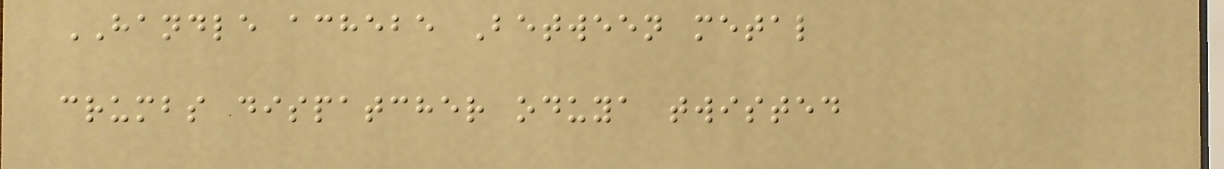HANDLE achebe Between metal
crumbs dispatcher oduya twisted
